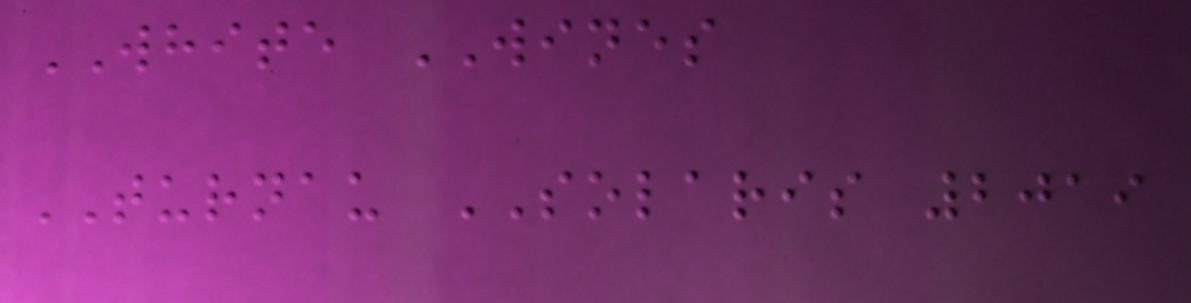WHITE WINES
TURNAU SOLARIS 2019
